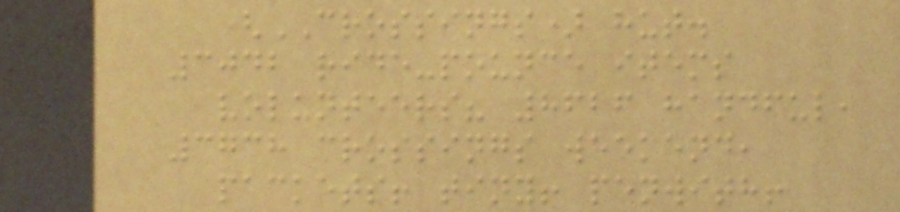(CROSSINGS) hut.
3042 ride-pounce items
volunteers? 8626 handful,
3738 crossings weekend,
packets! tiny! penwith!
